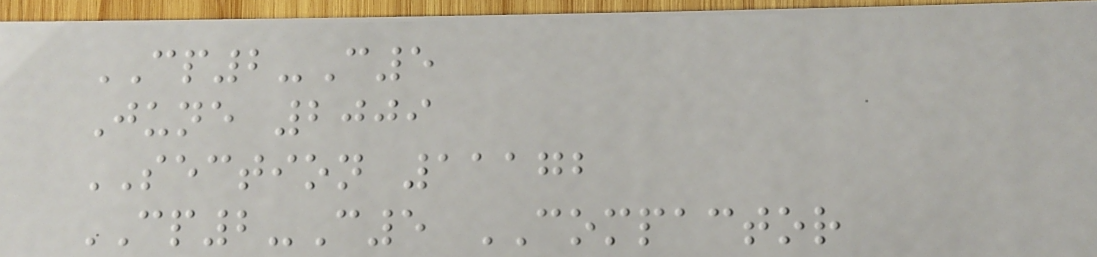CP2-C5
June 2009
SECTION 11172
CP2-C5 COMPACTOR
